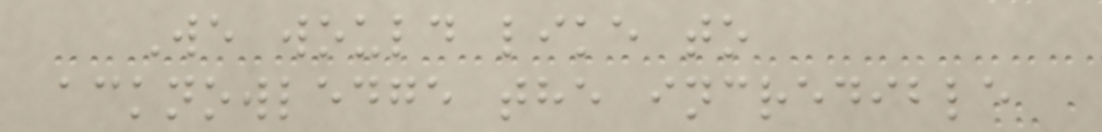We would like to
acknowledge the incredible
